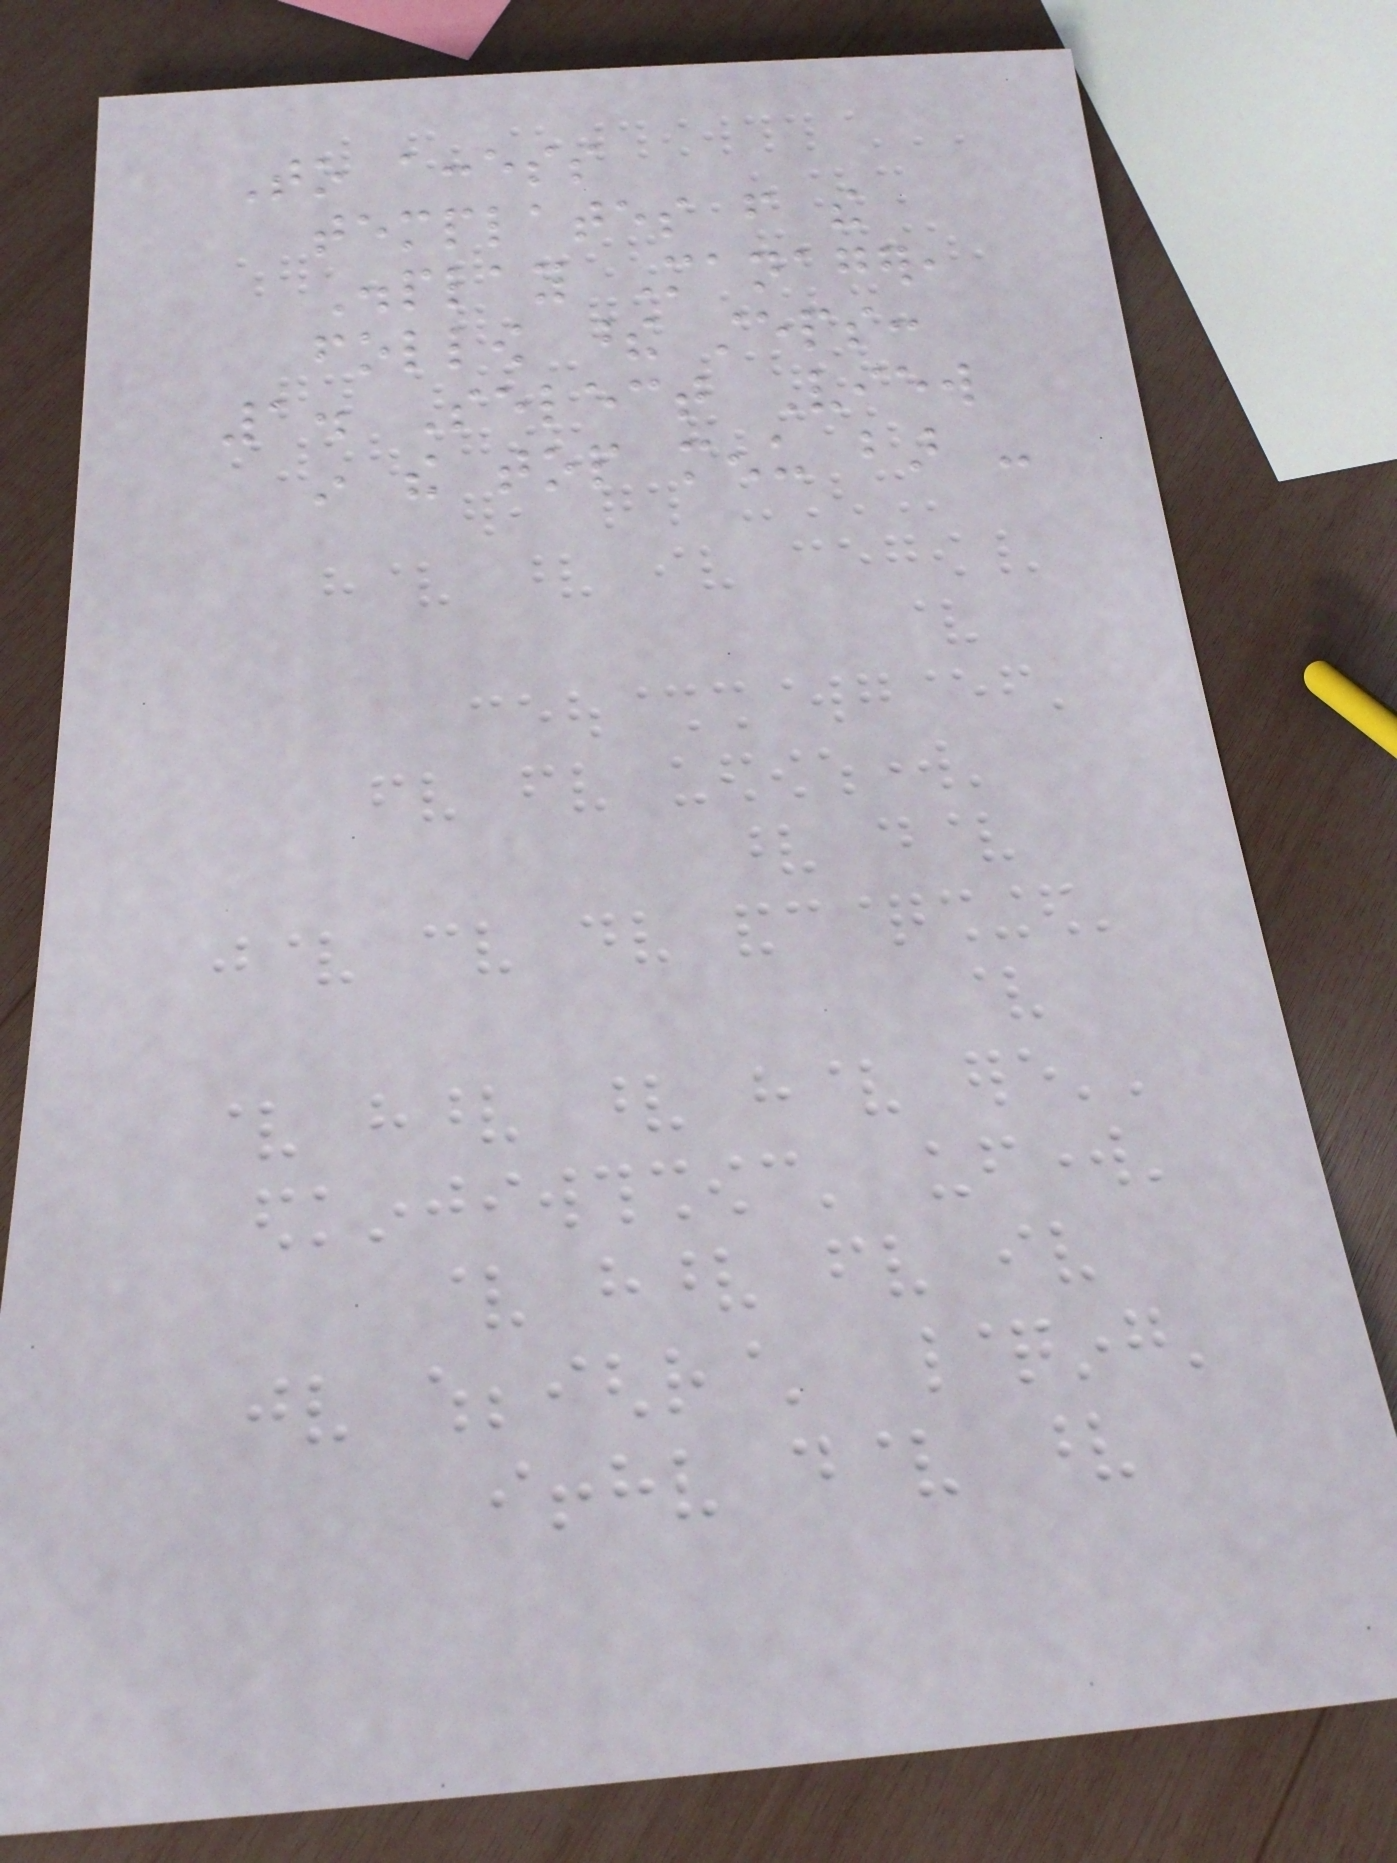To access
templates from the
Display Manager,
follow these steps:
1. Select View
in the top menu bar -
